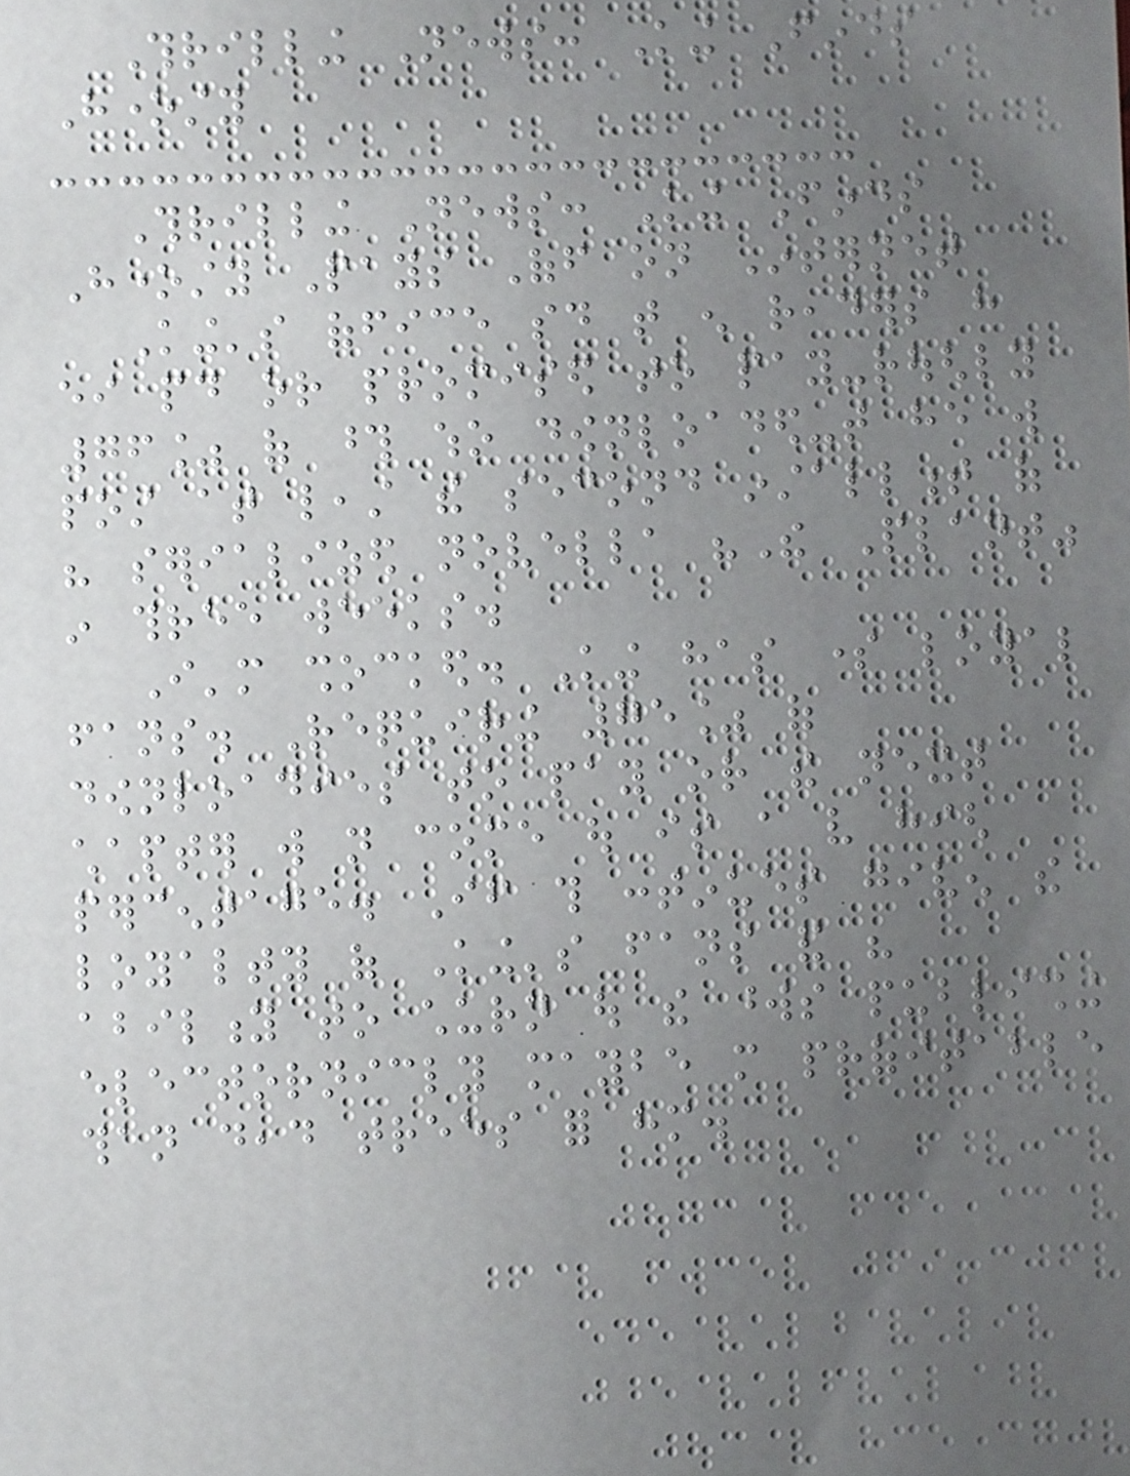Thrilling News: King Finds
Honesty
Thrilling News: King Finds
Honesty Pays Off on Internet
King's office said that enough readers have
either paid or promised to pay-roughly
76% of those who downloaded-that he will
post at least the second installment of
his serialized novella "The Plant"
in three weeks.
I'm shocked. King has some loyal
fans. Requiring 75% of
downloadies to pay or the next
chapter will not come out is a very high
percentage. If this continues given the
loyalty of King's fans and his
ability to churn out the words publishing
electornicly maybe more profitable
than dead trees for him.
